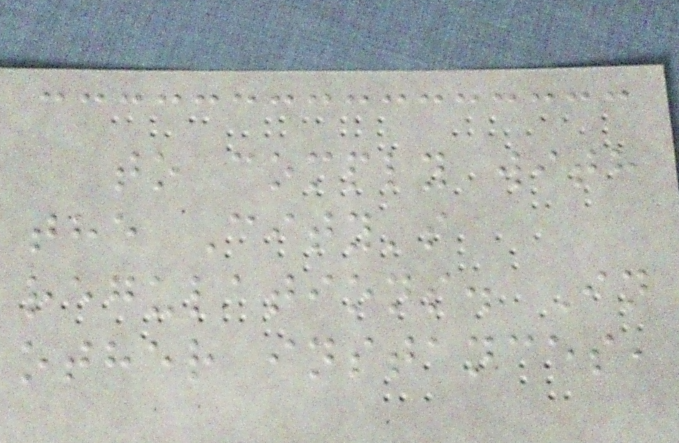to comply with
the City's
regulations. In
other instances,
